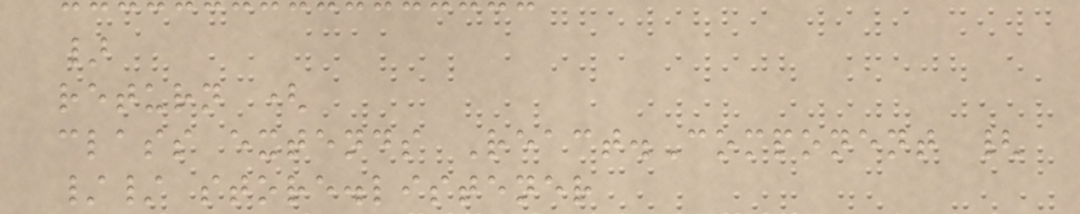}
return (
class extends React.Component {
// store.listener
